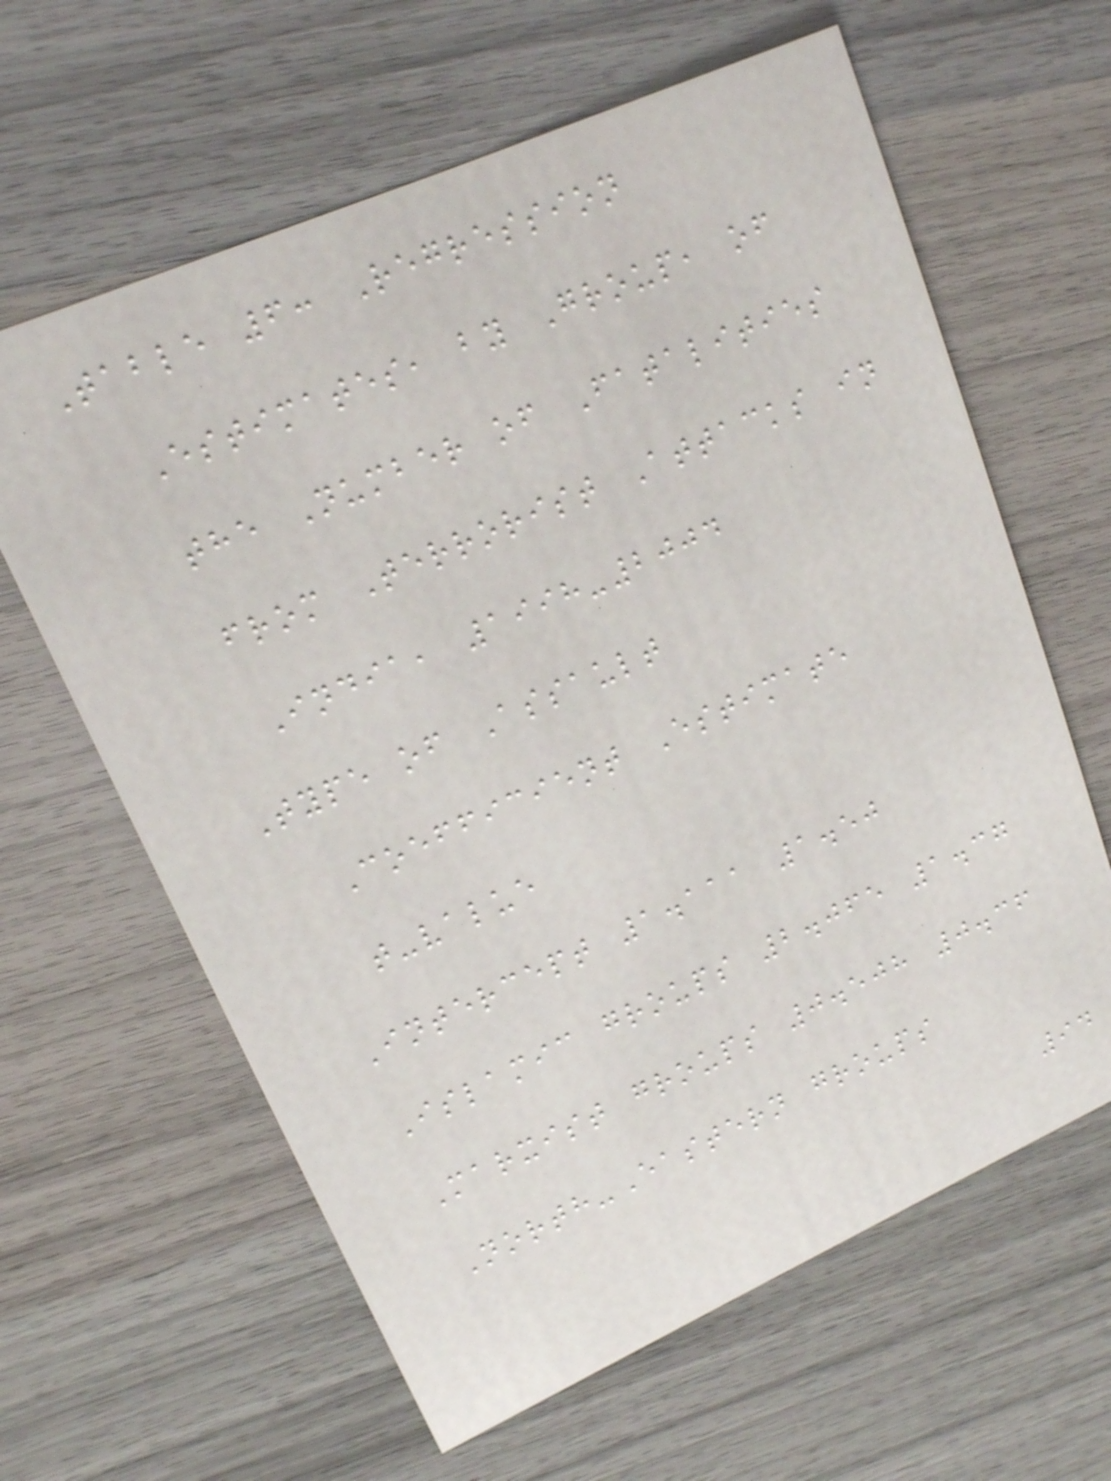Table 6: Regression
Estimates, by Group, of
the Number of Fatalities
from Terrorist Attacks in
India, 1998-2004
Type of Assault
Coefficient Estimate
t-value
Intercept 1.111 1.50
Islamic groups 2.065 1.37
Marxist groups 0.508 0.36
North-Eastern groups
94
